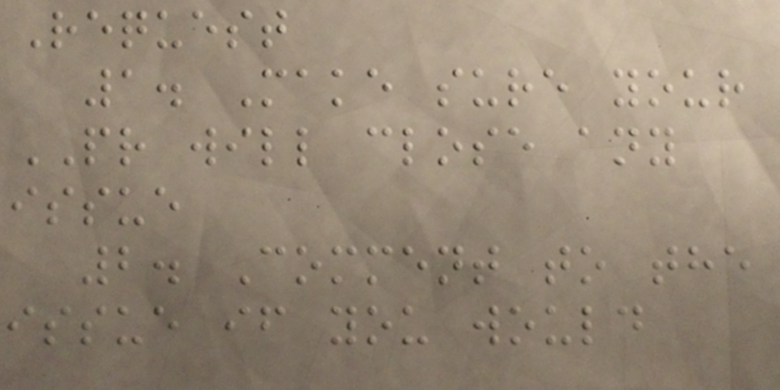Request
1. Make sure your
PR will close any
issue
2. Comment to the
issue if you would
